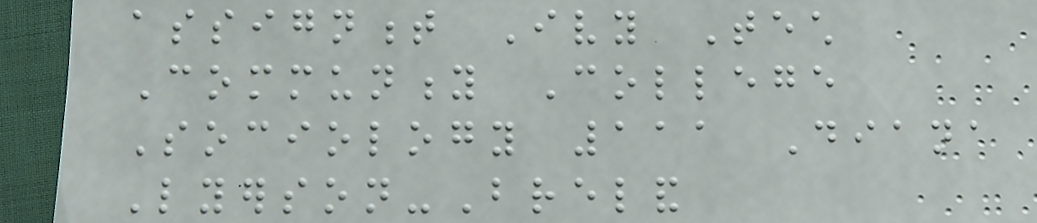assignment Ivy Tech
Community College
Sociology 111 Diana
Lyerson-Breland
